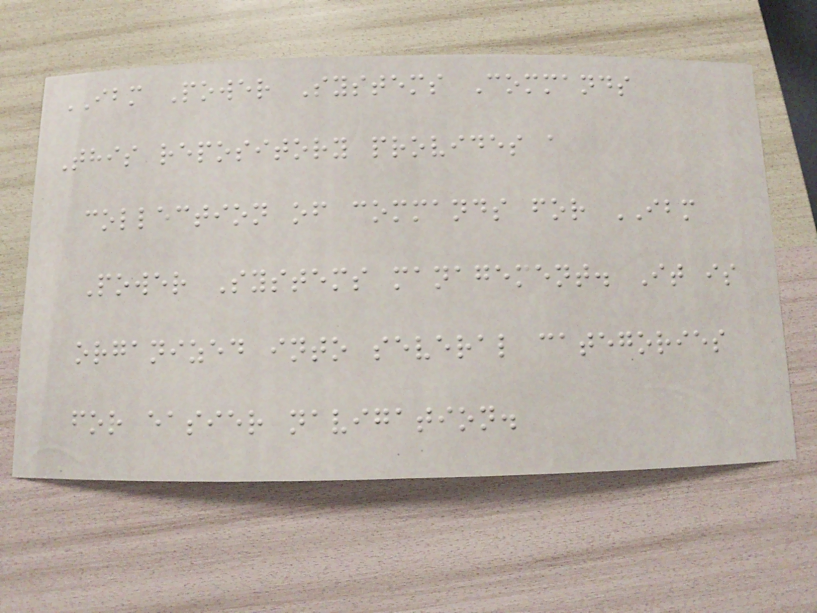IBM Power Systems Commands
This repository provides a
collection of commands for IBM
Power Systems management. It is
organized into several categories
for easier navigation.
